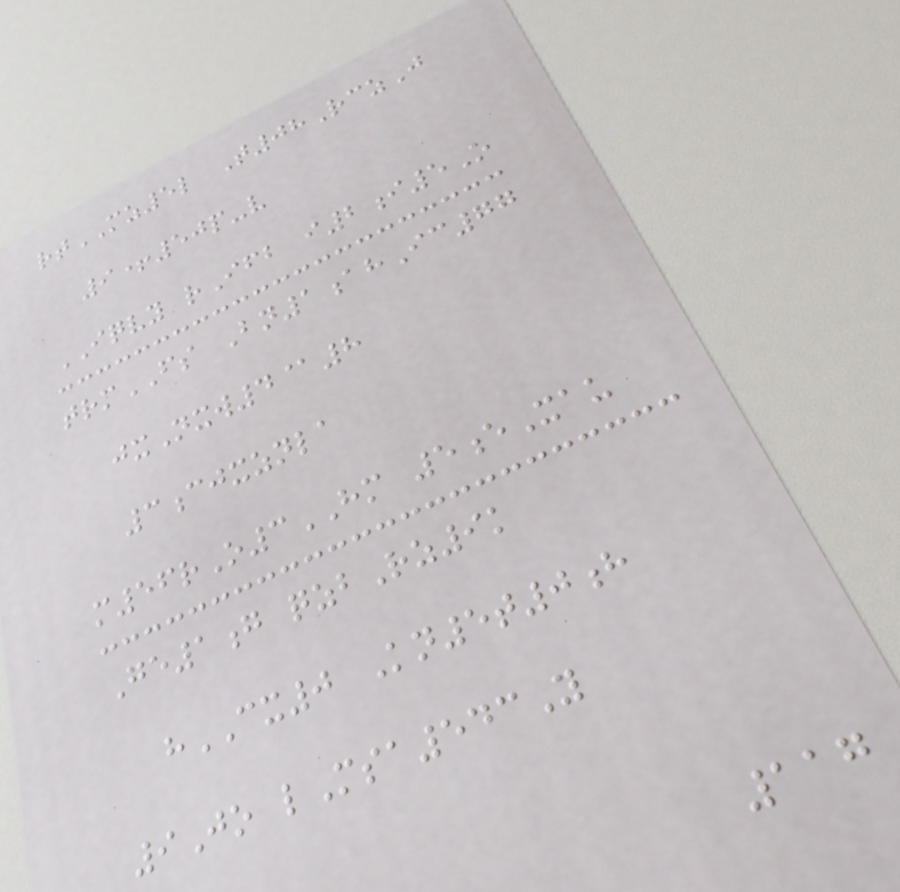rtMZ5l T08RczJ
9+50p-v
IQVY rIfb i2i5O
trmFS Bn1ahIc77
jxNxw4@8
3cjxznla
m56rO3HM 5eXau
Ge1g qzbRz9k
hCX0 Kn5t0h
9Jo lMsa543Y
117
